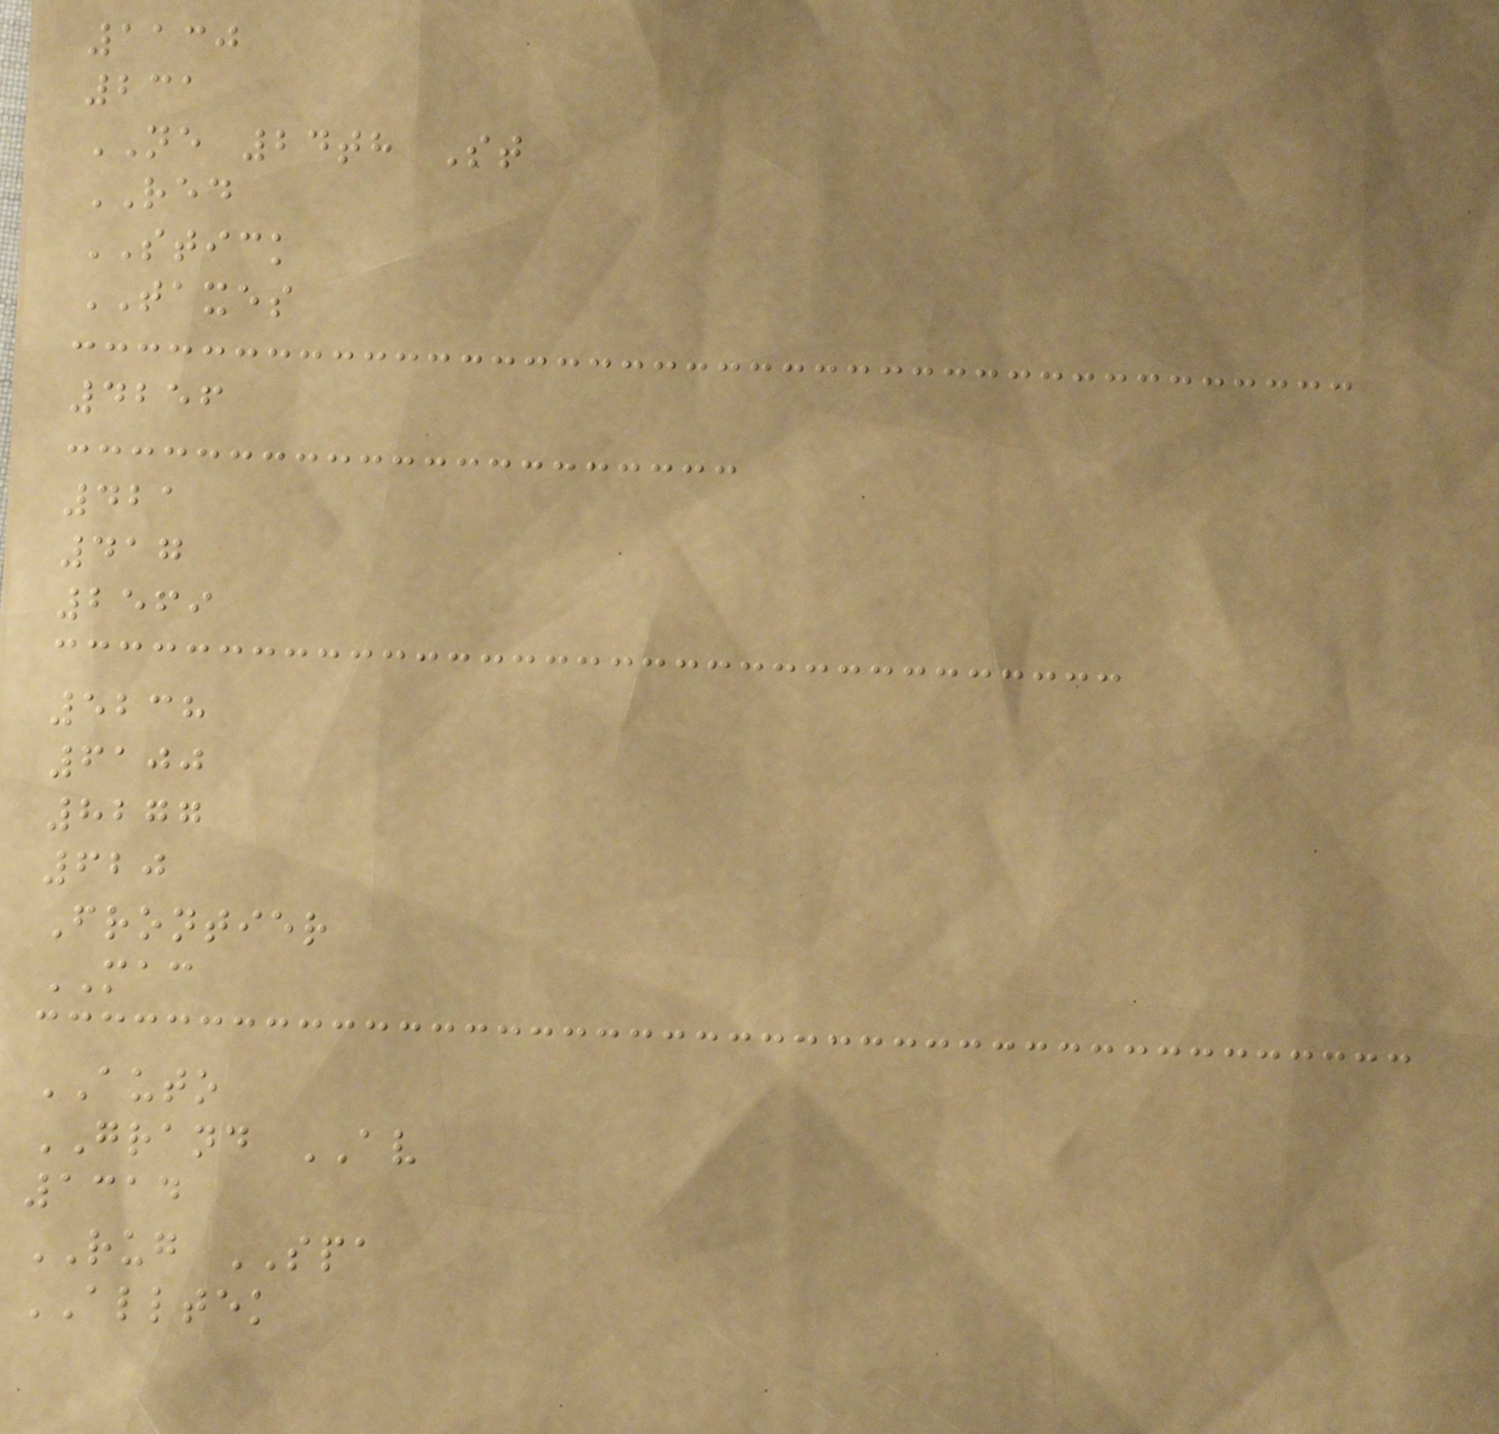1130
231
NE 24th St
RED
STICK
TAXES
4256
421
417
2569
5238
6100
8277
620
Frontier
MAC
AUTO
GRAND AV
1314
RUG SPA
ALLTEK
